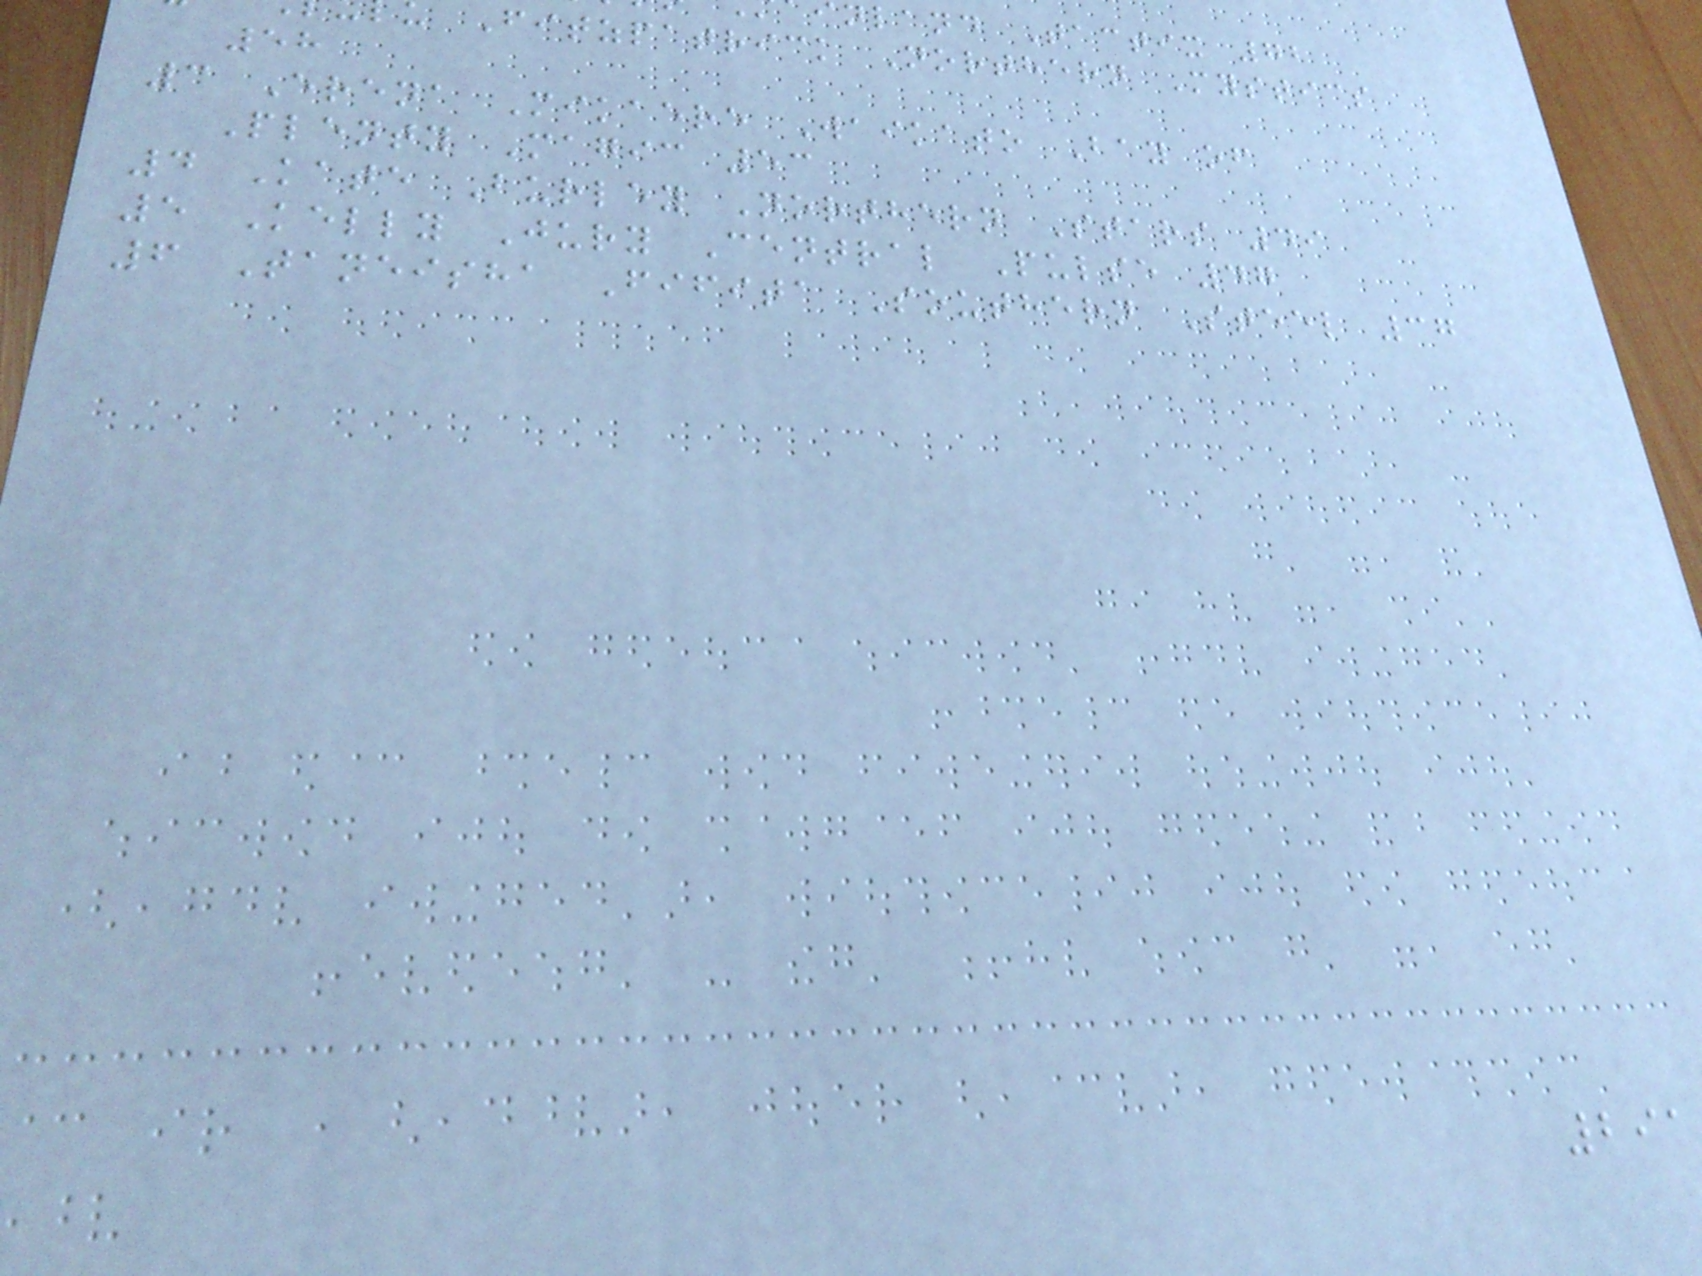nland Tactix 72
Fitzpatrick Northern Mystics
58
3 Erena Mikaere Waikato Bay of
Plenty Magic 53
4 Kate Burley Northern Stars 49
5 Kelly Jury Central Pulse 47
6 Taneisha Fifita Southern Steel 37
291
